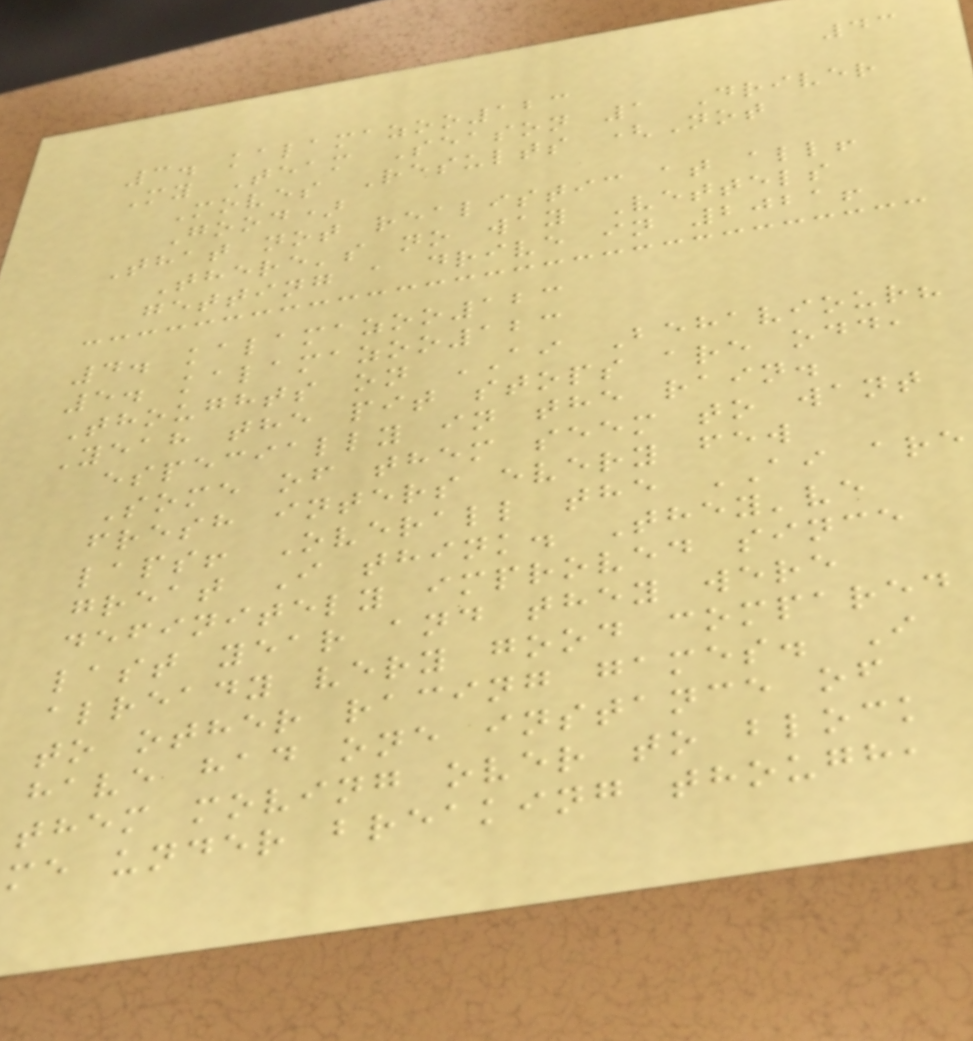43
3. kalamazoo123
My Team Season 1 Driver
Moves Results (Not
Good)
That not realistic at all!
There's no way Vettels
getting a drive in 2021!
4. kalamazoo123
5. kalamazoo123
Thoughts on AI Behaviour?
Yeah the pit stops are odd,
especially in the rain.
Some of them seem to want
fresh inters every few
laps! Overall the AI are
great I think. They've
definitely improved since
last year and they were
already very good compared
to other racing games. I
have had one instance of
them moving over to block
me under breaking though,
